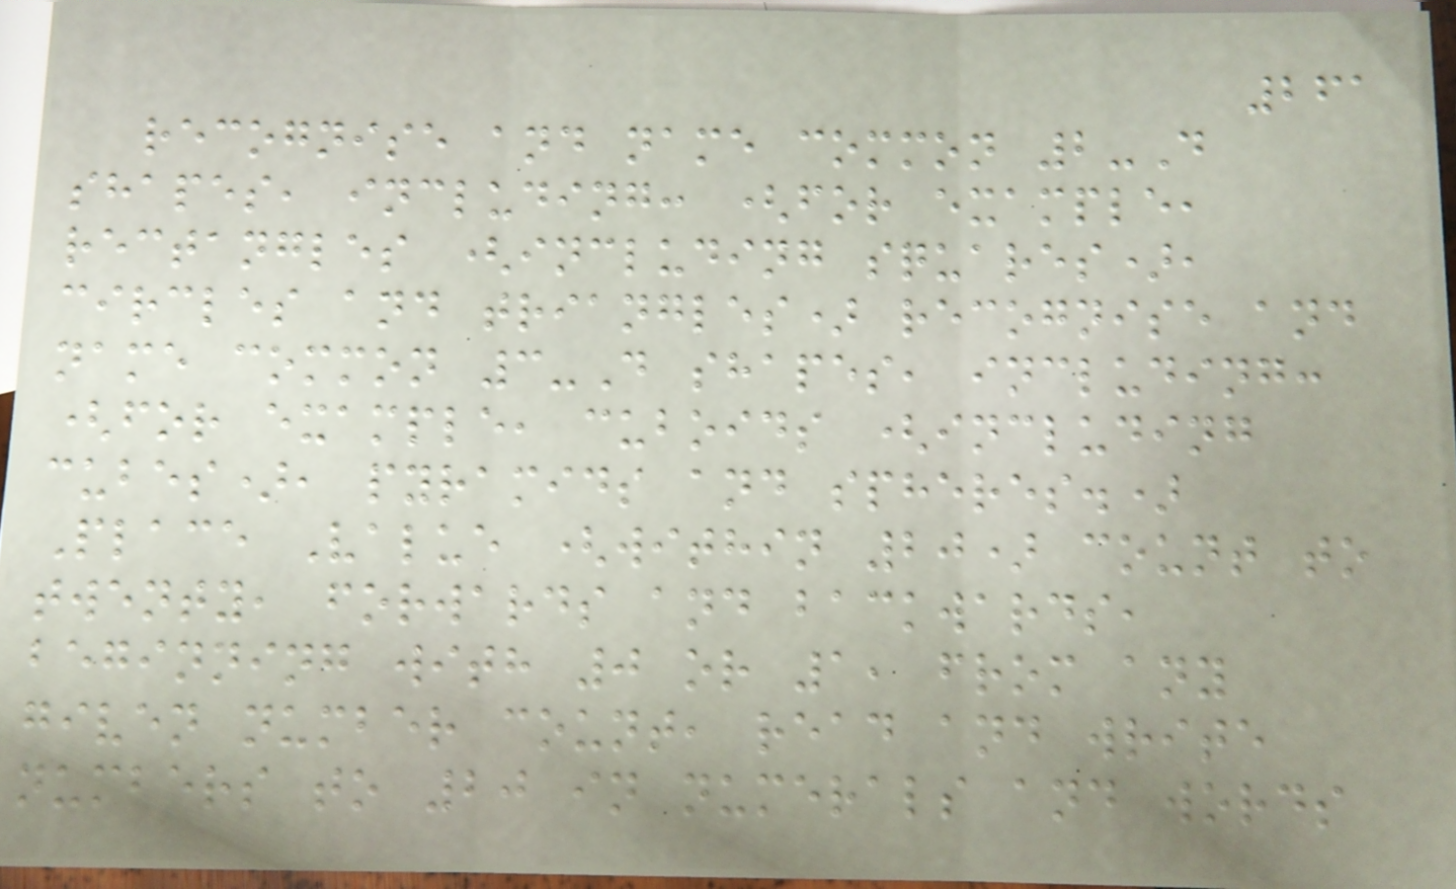261
recognise and name common 2-D
shapes, including: (for example,
rectangles (including squares),
circles and triangles) recognise and
name common 3-D shapes, including:
(for example, cuboids (including
cubes), pyramids and spheres.)
Place Value (within 20) count to
twenty, forwards and backwards,
beginning with 0 or 1, from any
given number count, read and write
numbers to 20 in numerals and words
